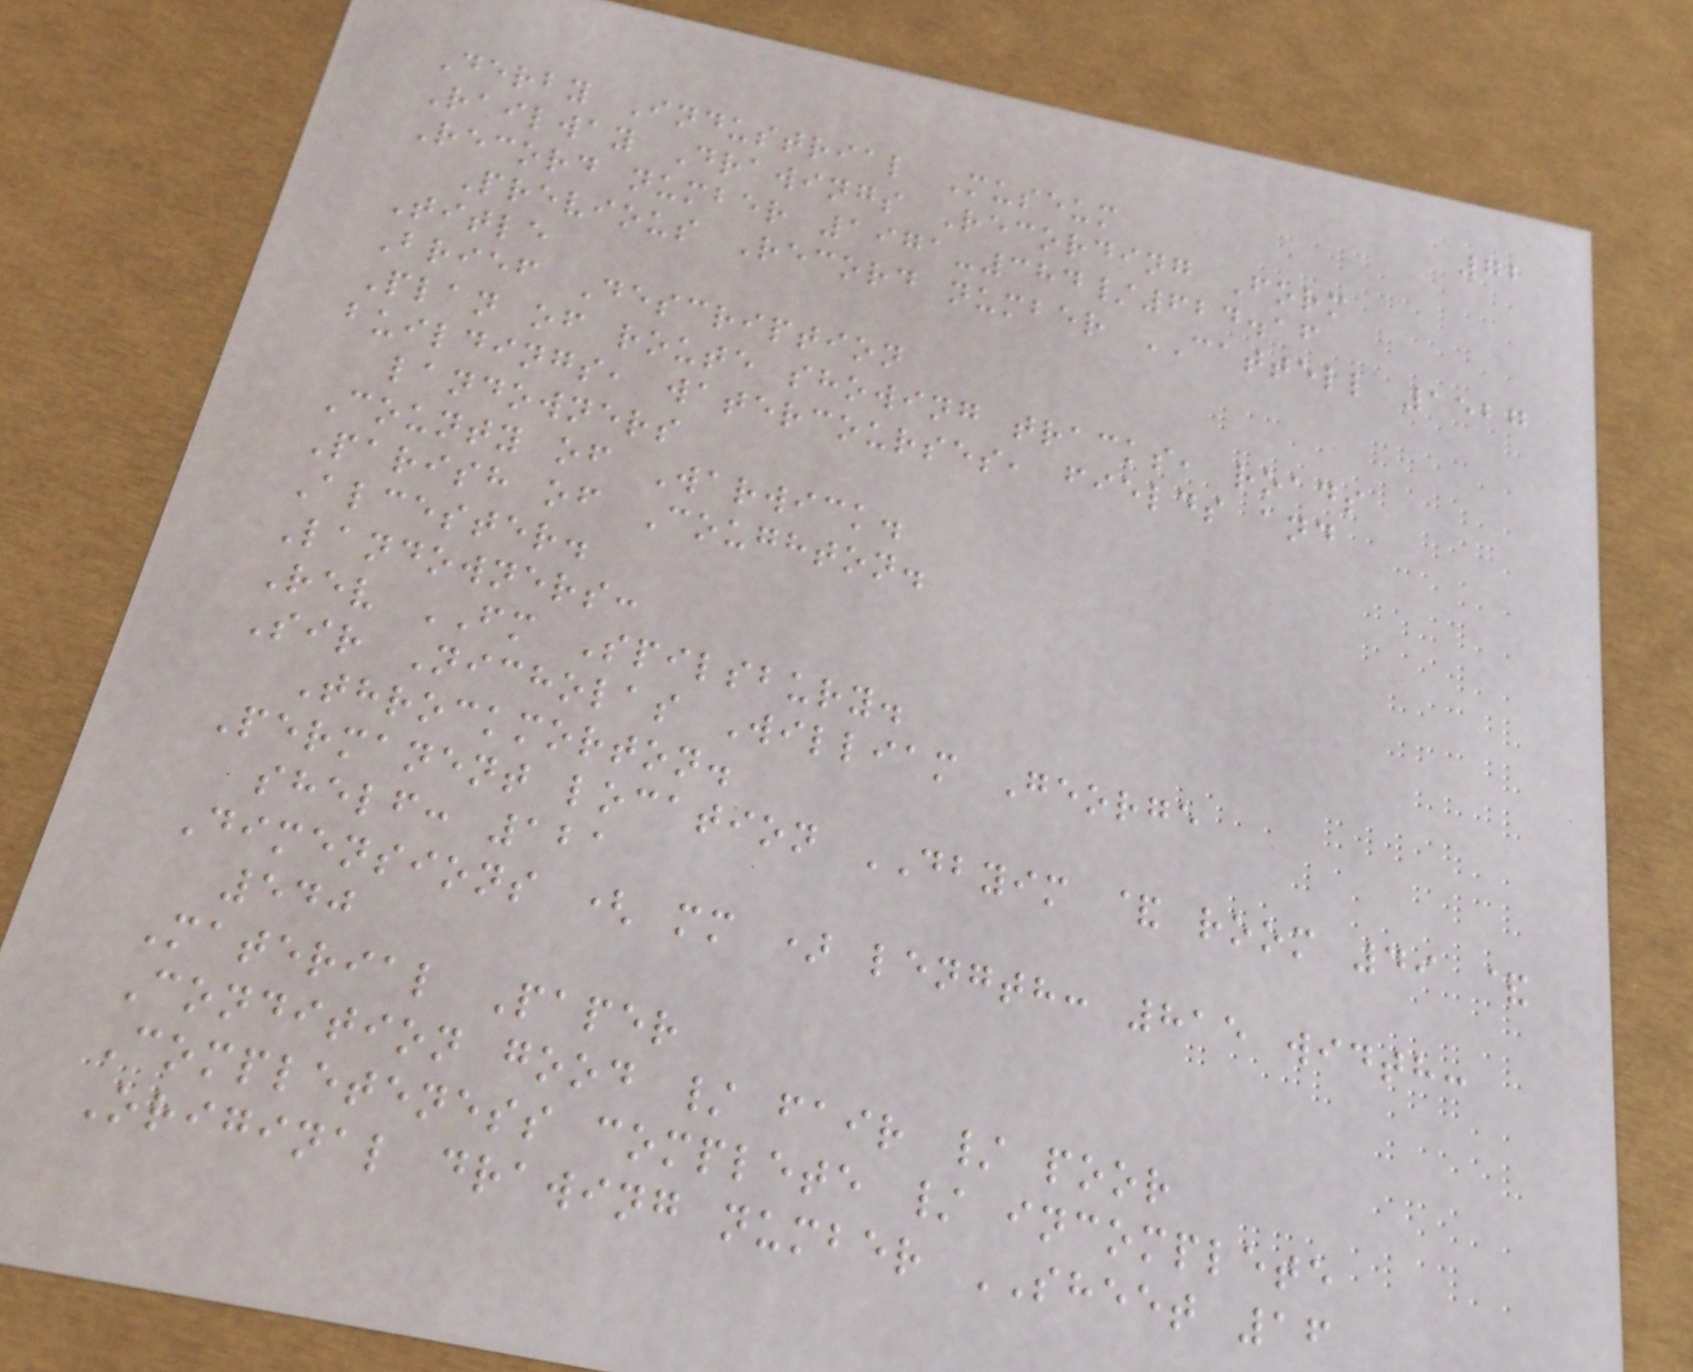72
Derby Industrial Museum
Railway Drawings Recording Form
Record number 1971-384/624.16
Previous Record number CATTELL 1527
Title
Brief Description
Plan of route showing tracks, roads
buildings, watercourses, fields and
landowners
County of Warwick.
Parish of Coughton.
Alcester.
Landowners:
Rev FM Spilsbury.
Sir Nicholas William George
Throckmorton.
Permanent location DBYIM & room 49 &
shelf: 121
Dimensions ( mm ) length: 815 width:
540
Material Paper
Condition good / fair / poor
Completeness complete / incomplete
Original drawing number SHEET 16
